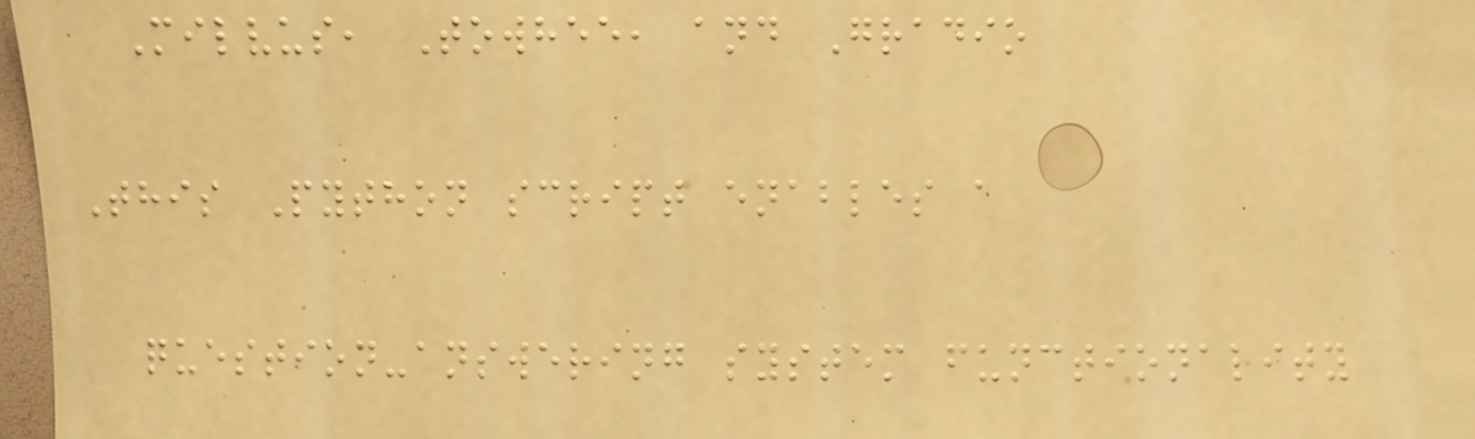Milvus, Towhee, and Gradio
This Python script enables a
question-answering system functionality
